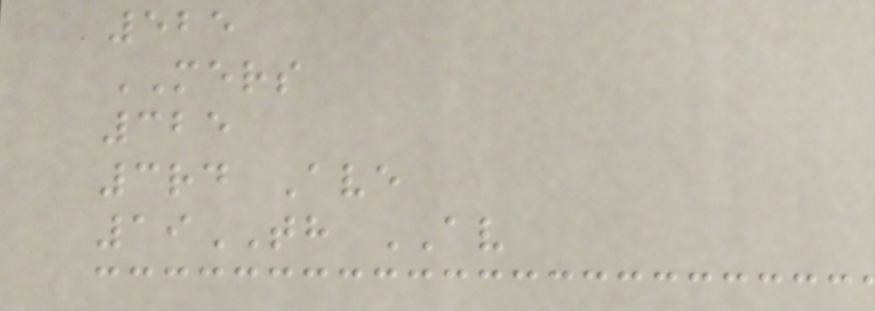525
MERS
325
3rd Ave
19TH AV
